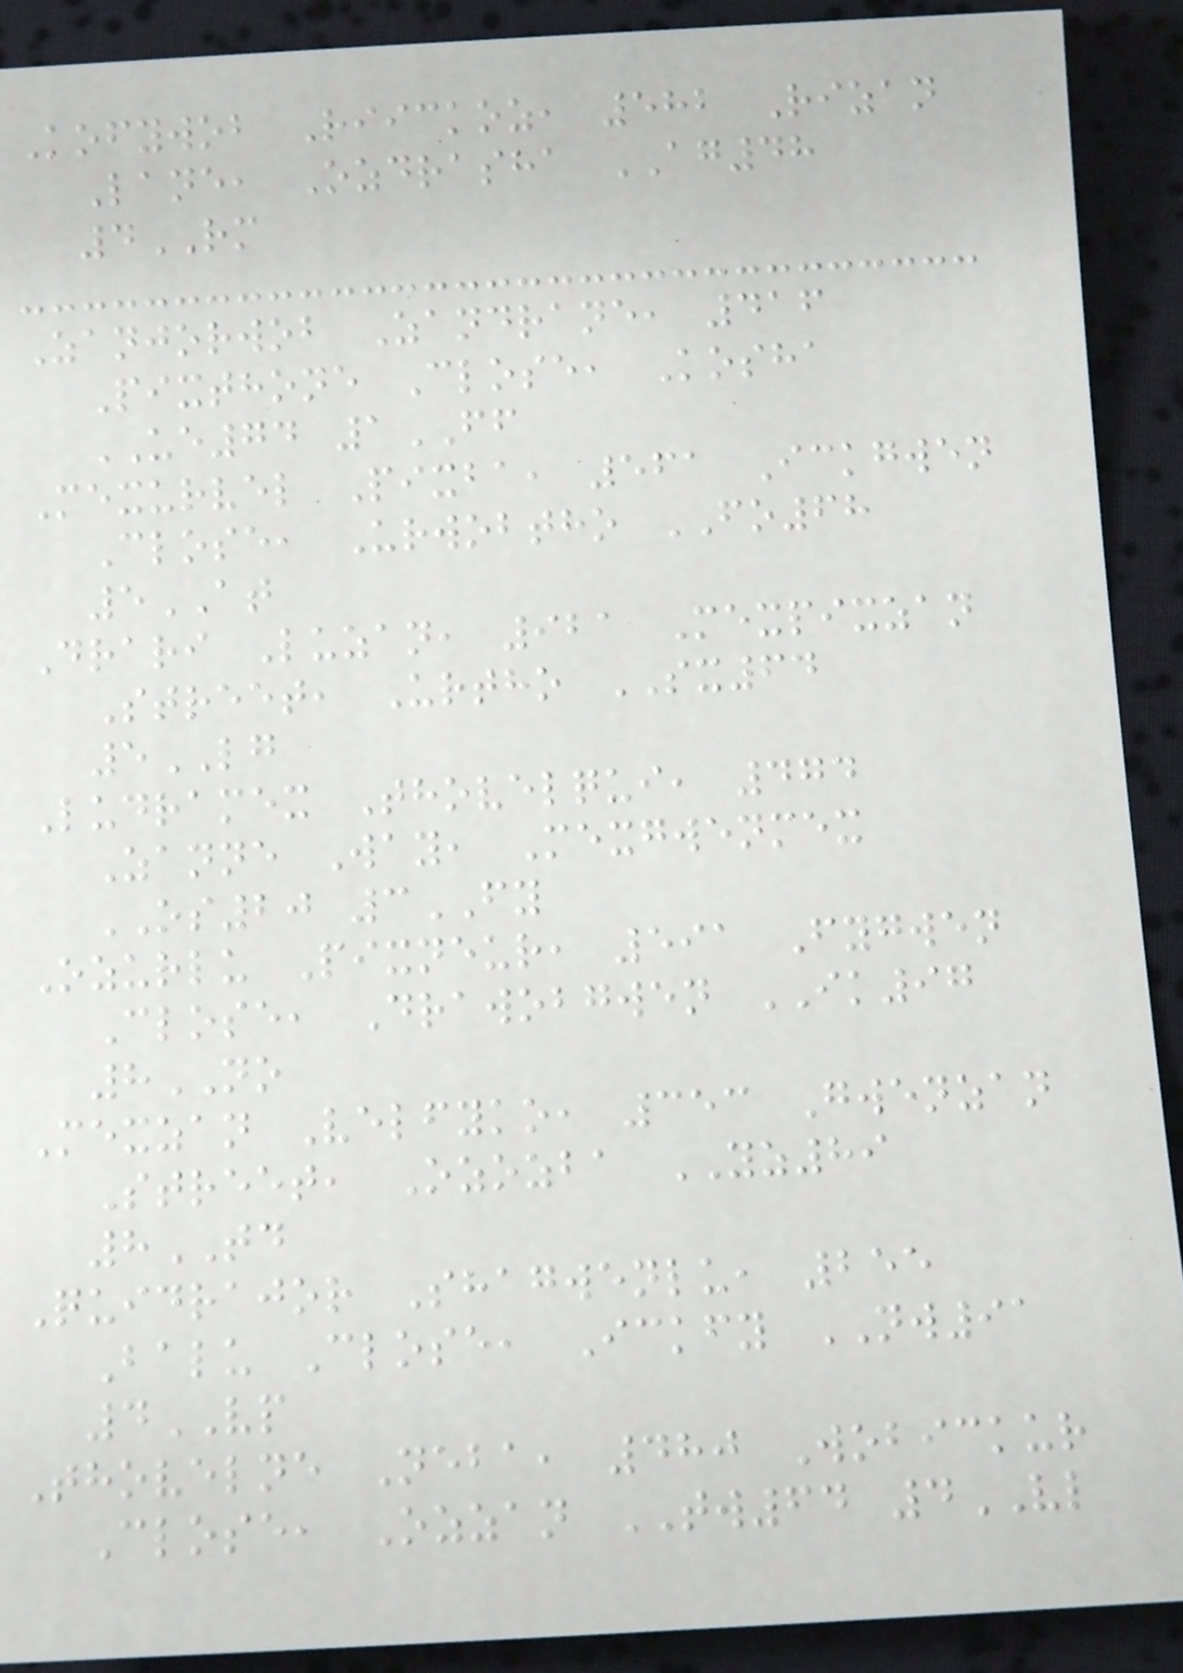Kofywob Riickoz, 582 Rizan
Lane, Ozdrasha AG48
4RM
Zanjorwob Zandrane, 416
Pixthone Close, Kosha
UE74 1FF
Mexurvel Pixba, 561 Ickgwen
Close, Urwobtho FO68
5AT
Drari Luzan, 921 Mexpixzan
Street, Urtho SX64
5LG
Ludramex Thovelqui, 474
Zanne Way, Mexgwenmex
OS20 3FY
Ozurlu Pixneur, 591 Fygwen
Close, Drawobgwen IK97
8NO
Mexzan Velfyko, 353 Gwenzan
Street, Ozozba YZ89
8TD
Quidrajor Shagwenlu, 255
Balu Close, Ickfy NW91
4VP
Thovelne Neba, 480 Wobickur
Close, Ozzan TW64 4VL
